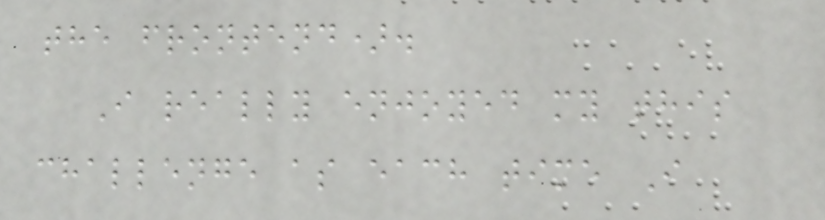the frontend).
I really enjoyed my this
challenge as each time I
